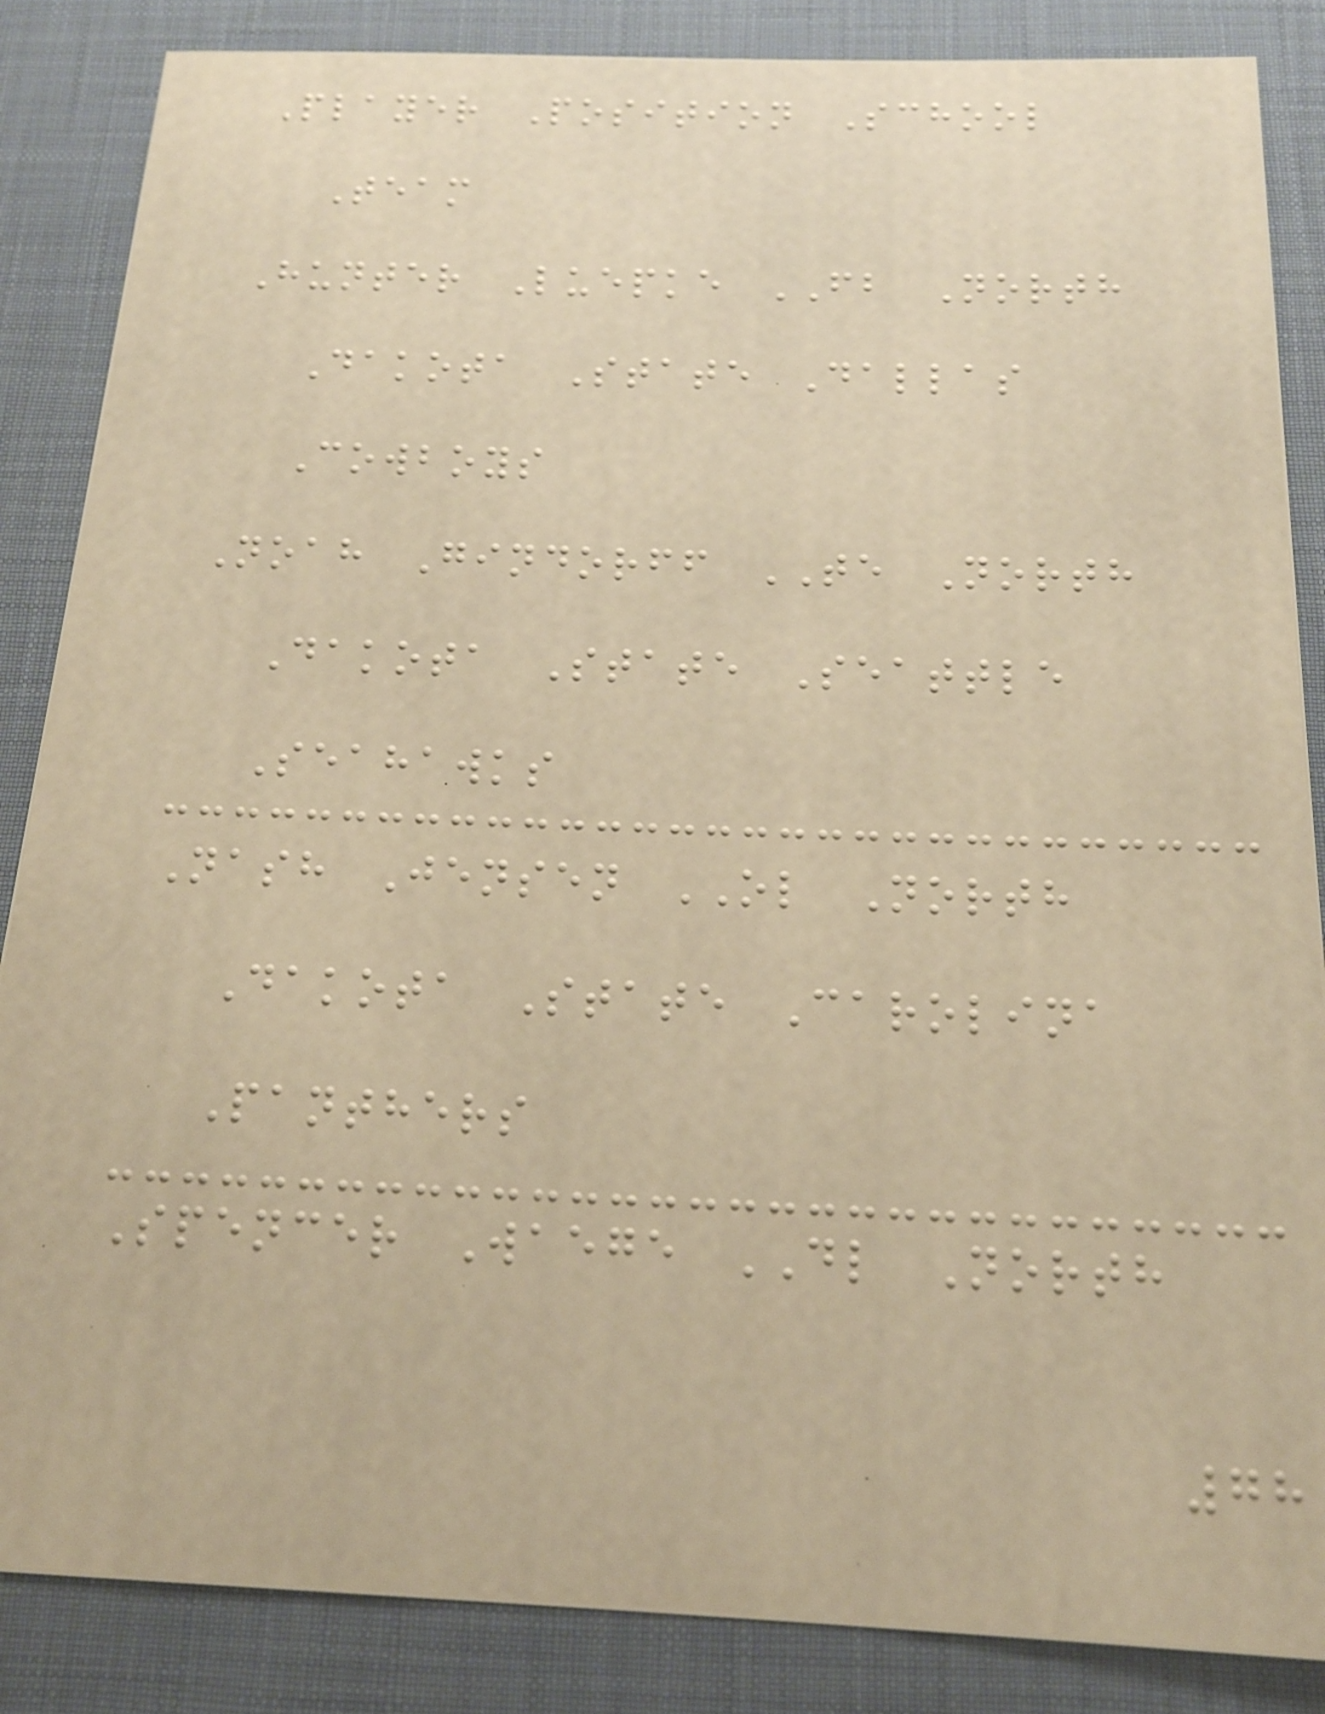Player Position School
Team
Hunter Luepke FB North
Dakota State Dallas
Cowboys
Noah Gindorff TE North
Dakota State Seattle
Seahawks
Nash Jensen OL North
Dakota State Carolina
Panthers
Spencer Waege DL North
78
